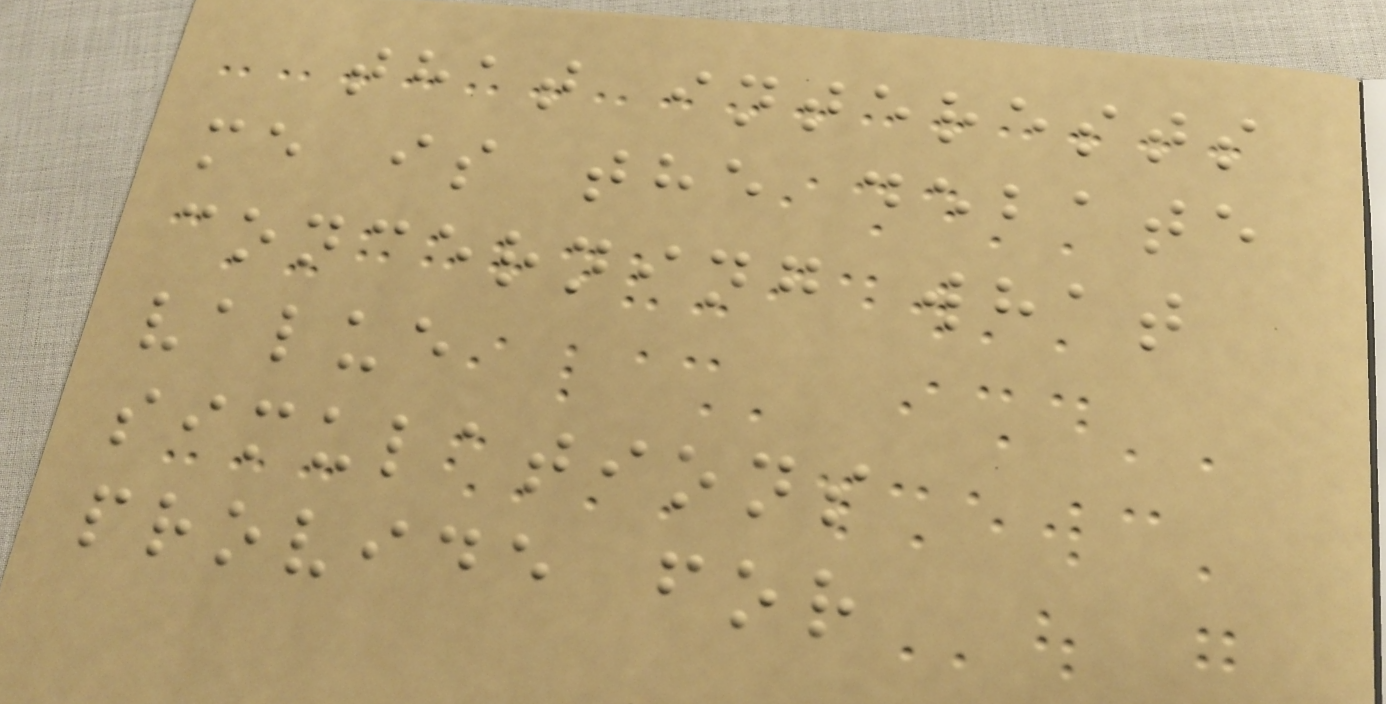that interests
me is the debate
concerning what
value
simulations
provide for
